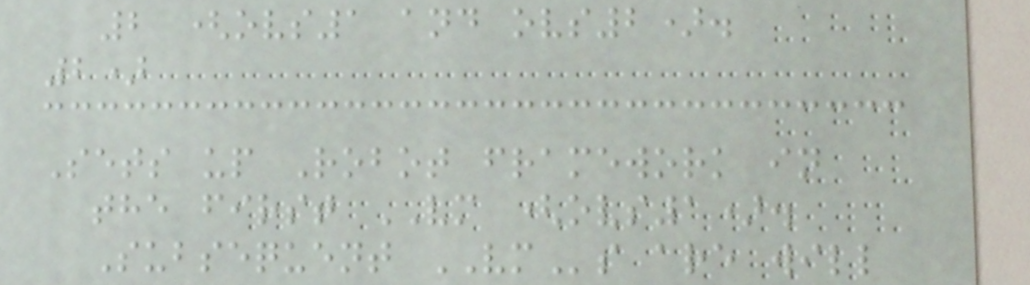2 (ovs1 and ovs2).
2)
Sets up Robot framework in
the first VM (ovs1).
Subsequent VMs are will
